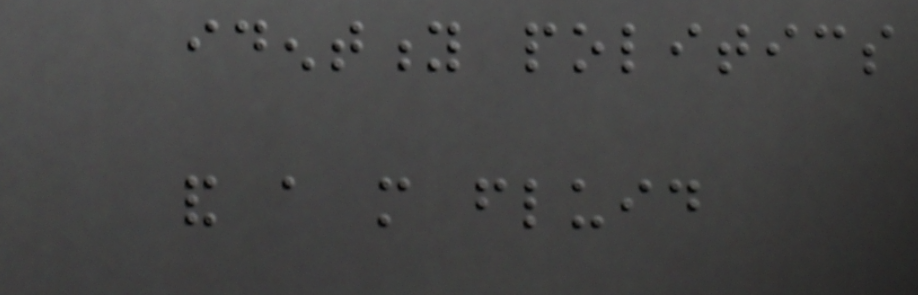identity politics
and a more fluid
